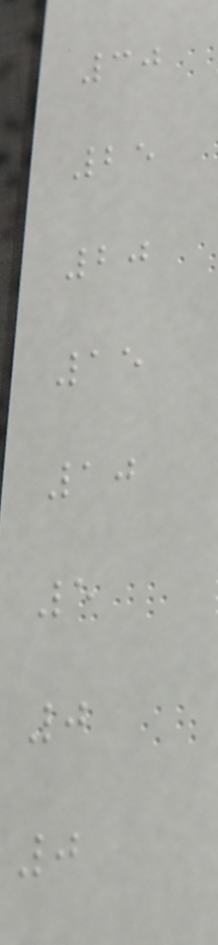30
25
20
15
10
5
0
0
